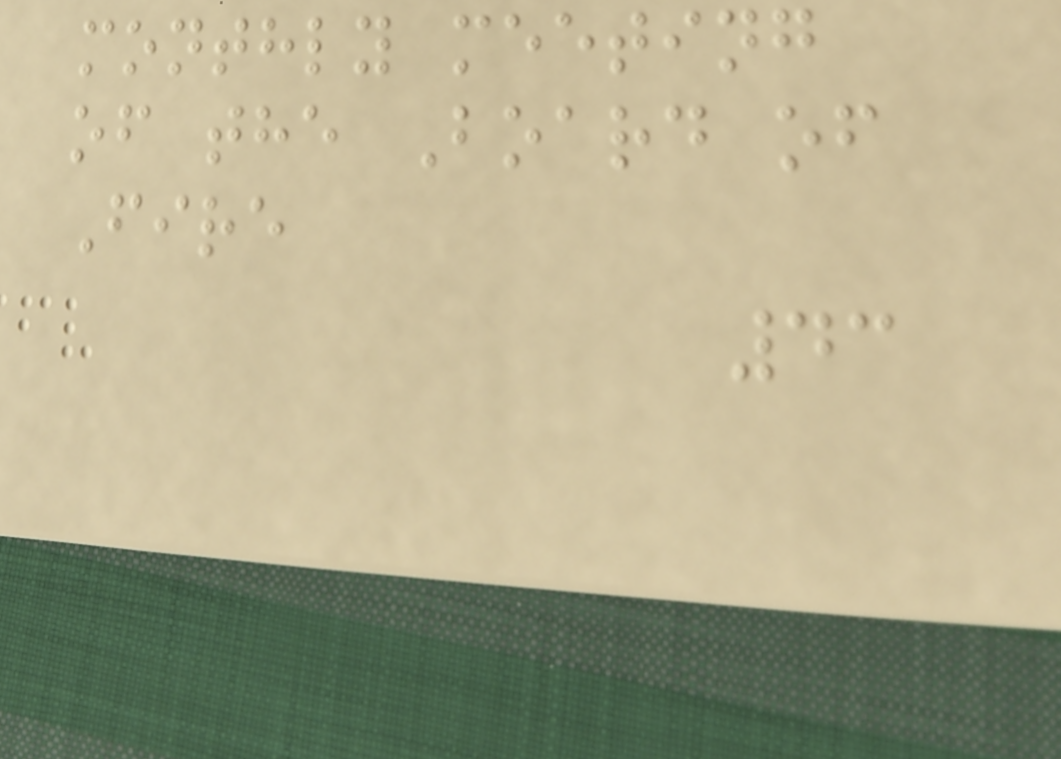monthly meeting
of the Board of
Fire
43
